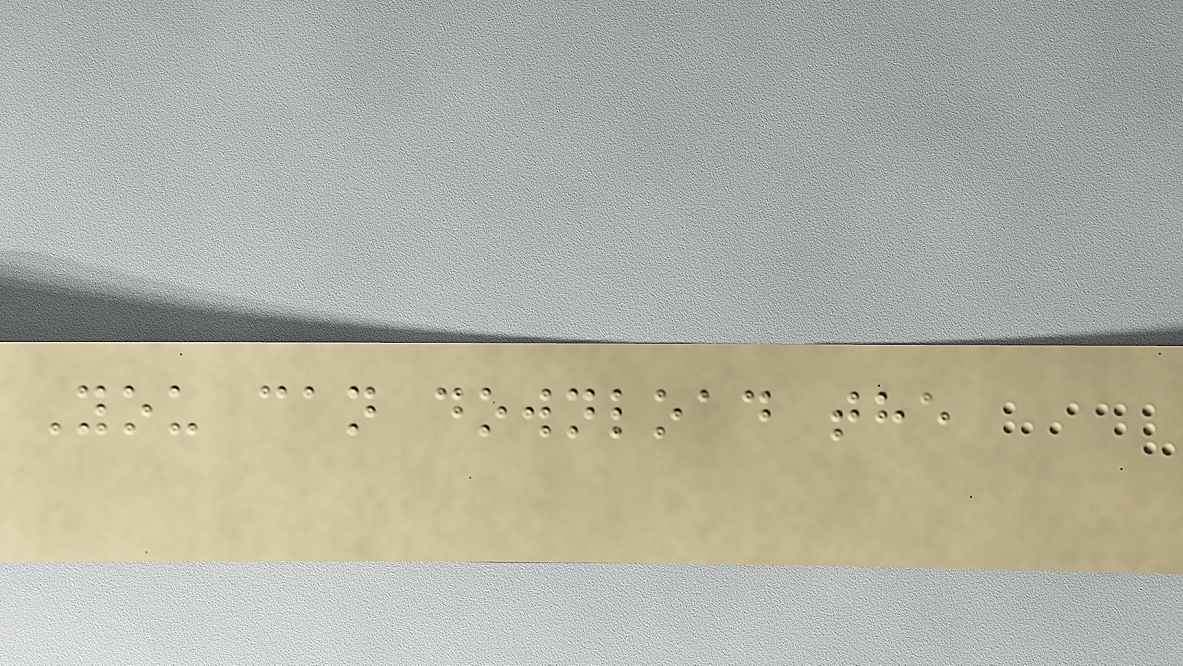You can download the
